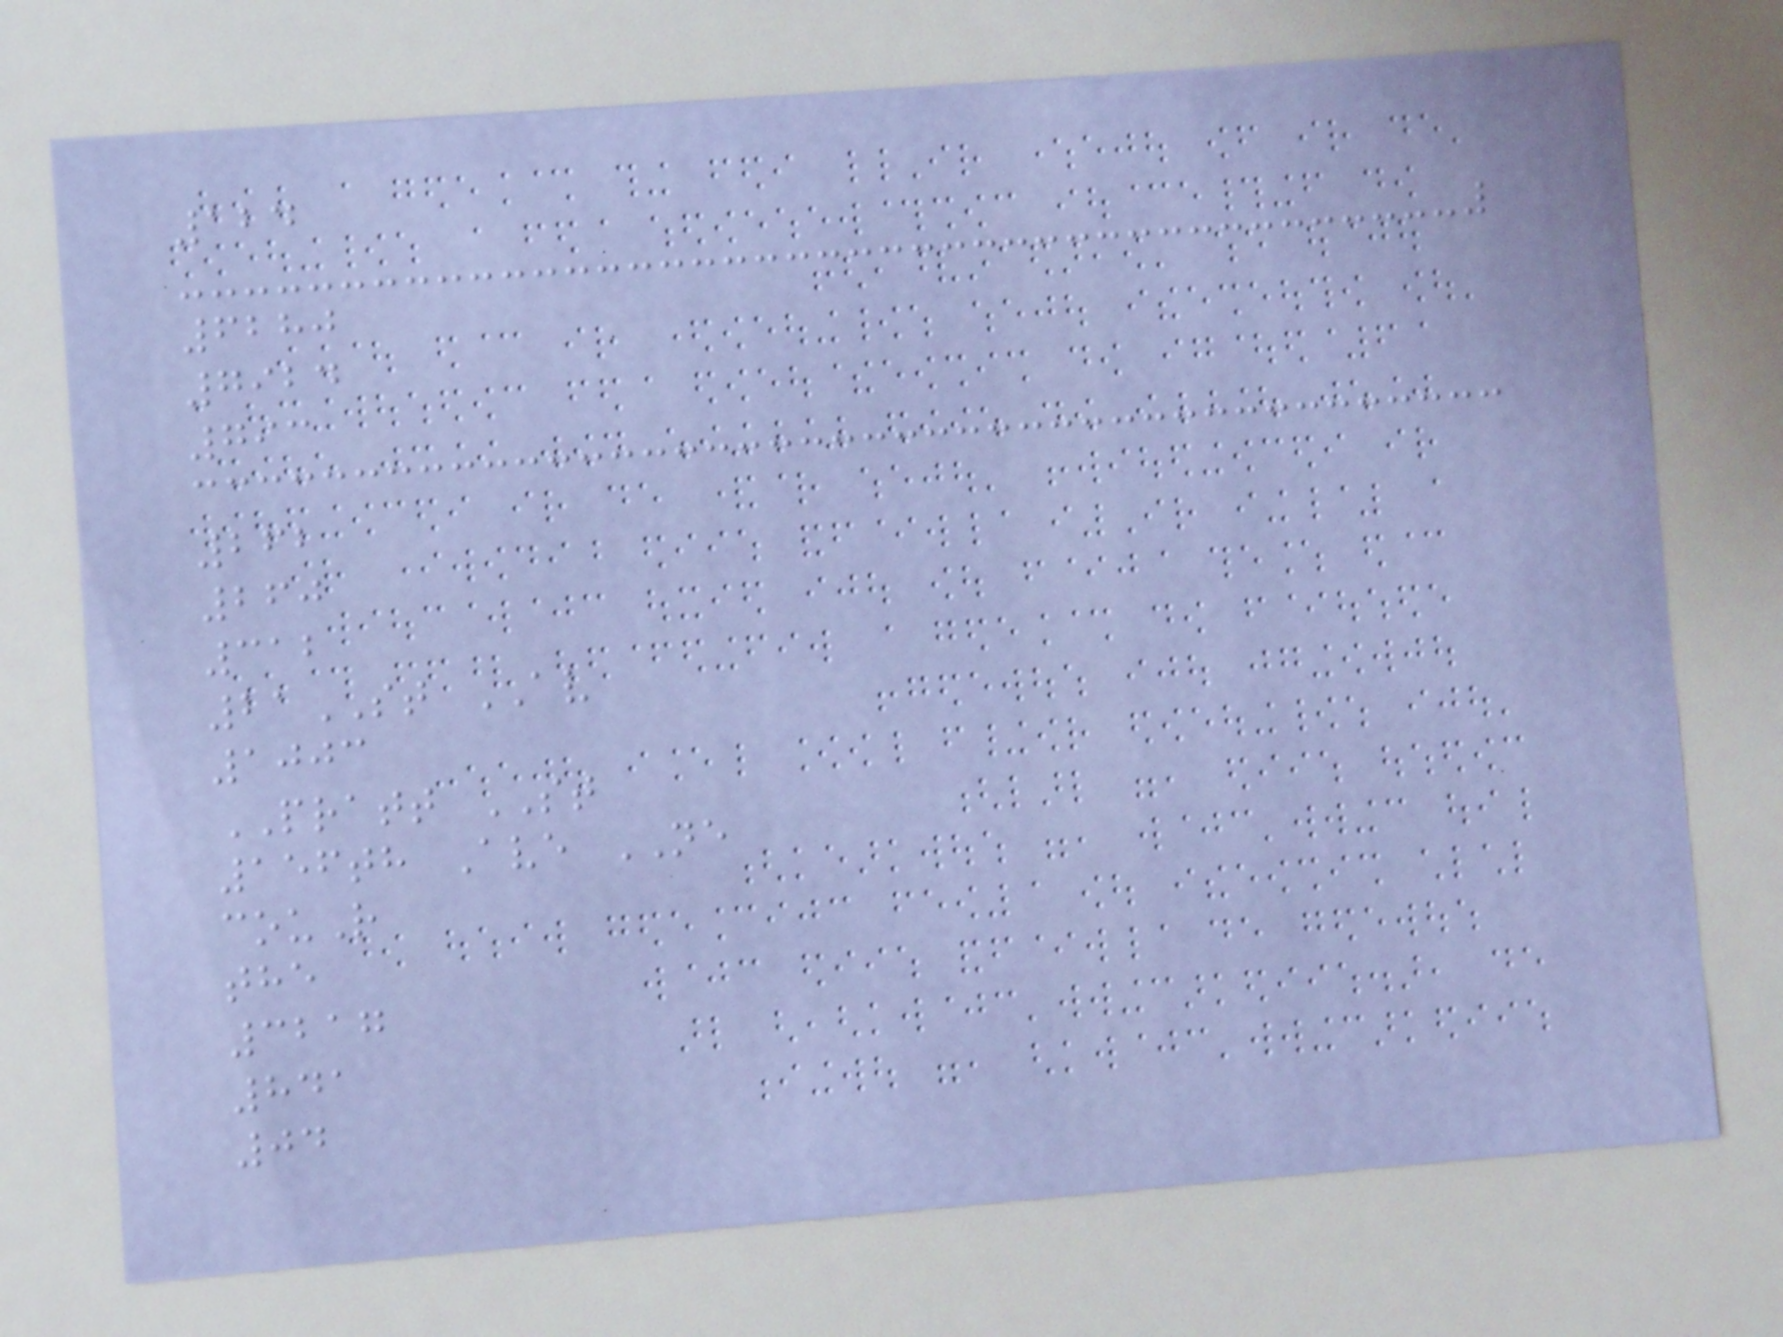124
6280
7924
793
262
260
312
21ST AV
1003
PRATT ST
156th Ave NE
couR
the
3217
841
04
